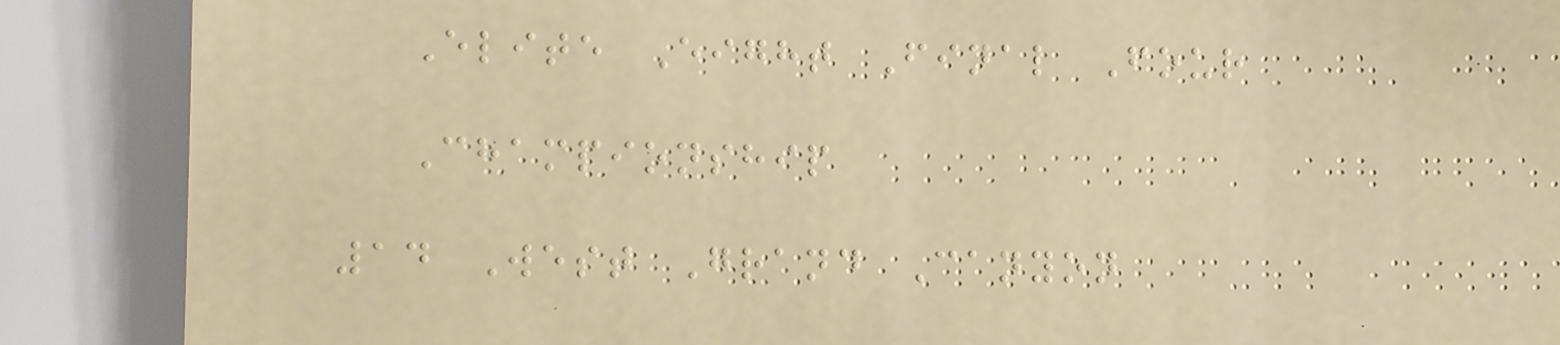Elite Eight Final Four
Championship
14 West Grand Canyon
